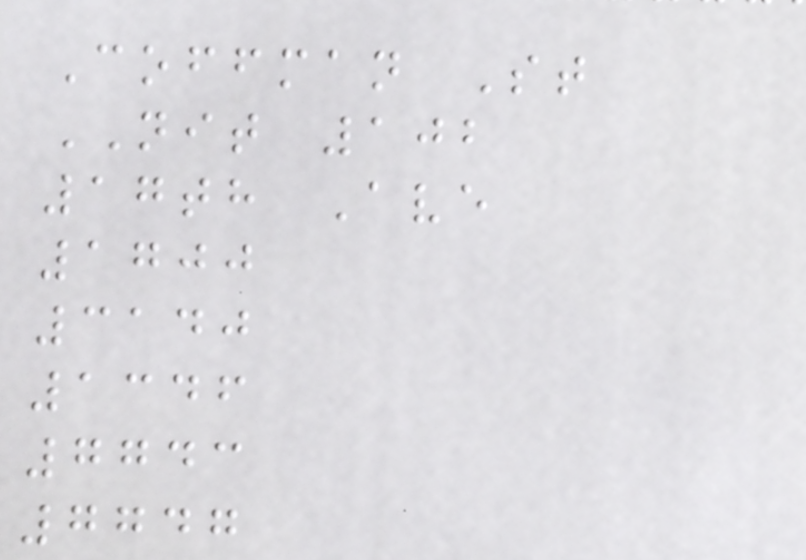Coffman St
NIT 102
17th Ave
1700
3140
1346
7743
7747
